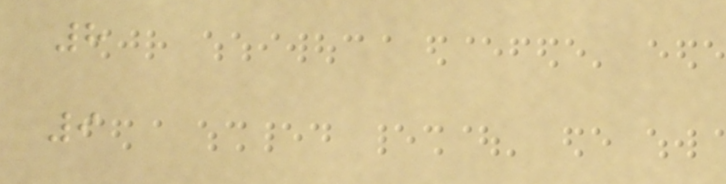8
9
